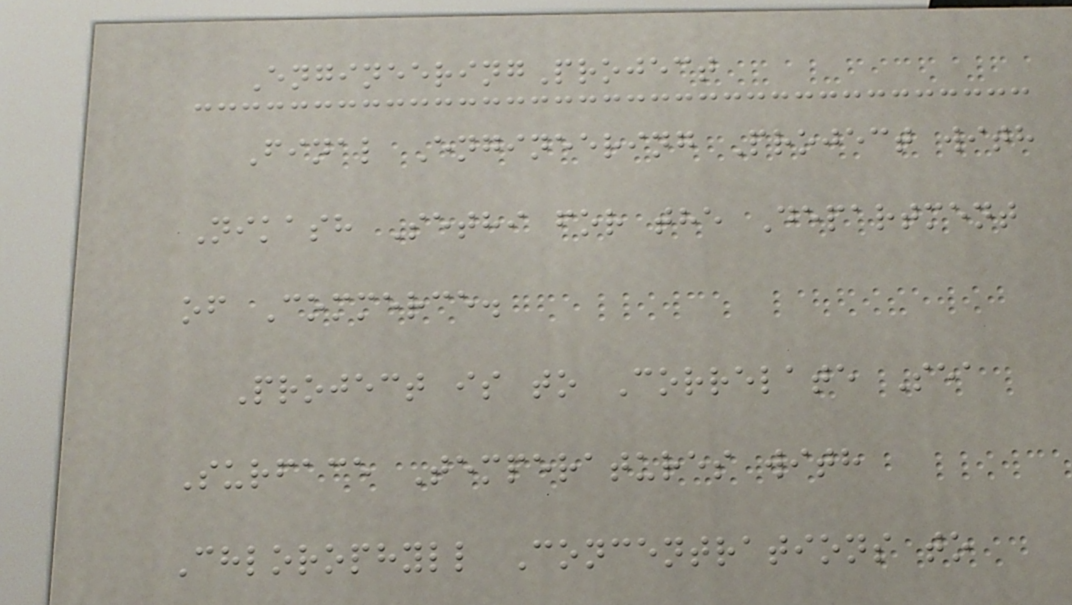EngineeringProject
Final Engineering Project with
Nikash Sethi for the Department
of Commerce.
Project is to Correlate Sea
Surface Temperatures with
Chlorophyll Concentrations to
